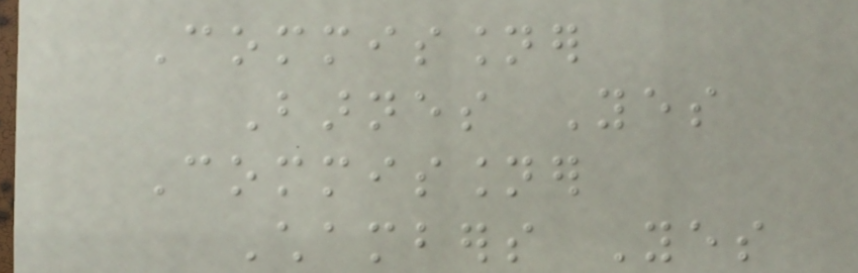Commissioner
Barnes Yes
Commissioner
Chambers Yes
